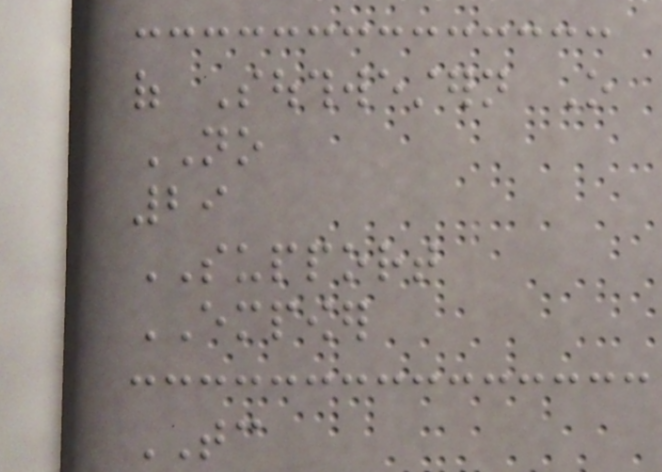of Southwestern O
NO
29
SUPPORT
EMPOWER
TC
